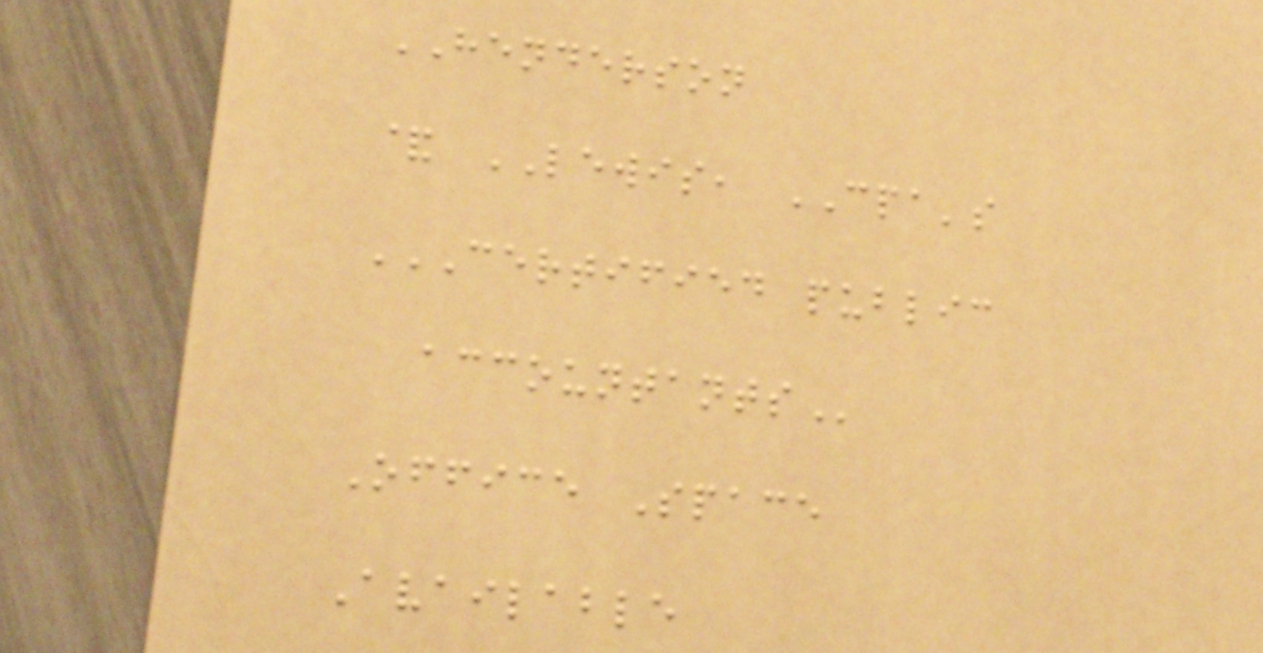HENDERSON
& LEWIS, CPA's
CERTIFIED PUBLIC
ACCOUNTANTS
Office Space
Available
